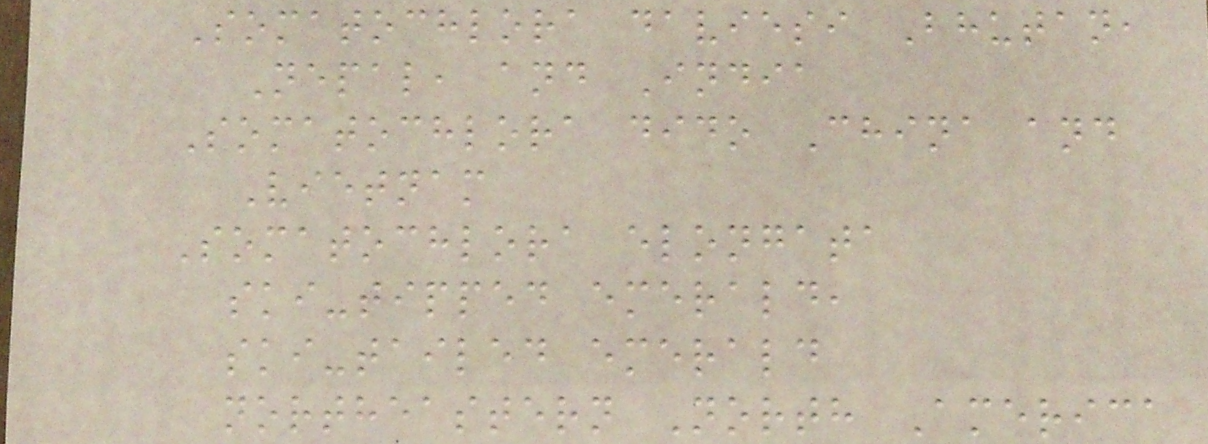Somatochlora daviesi Bhutan,
Nepal, and India
Somatochlora dido China and
Vietnam
Somatochlora elongata
ski-tipped emerald,
ski-tailed emerald
northeastern North America
